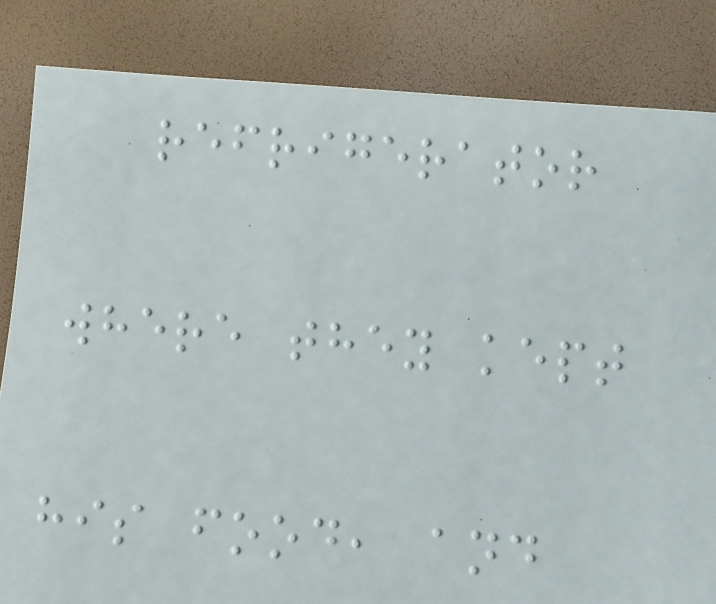refrigerator
where they kept
his food, and
